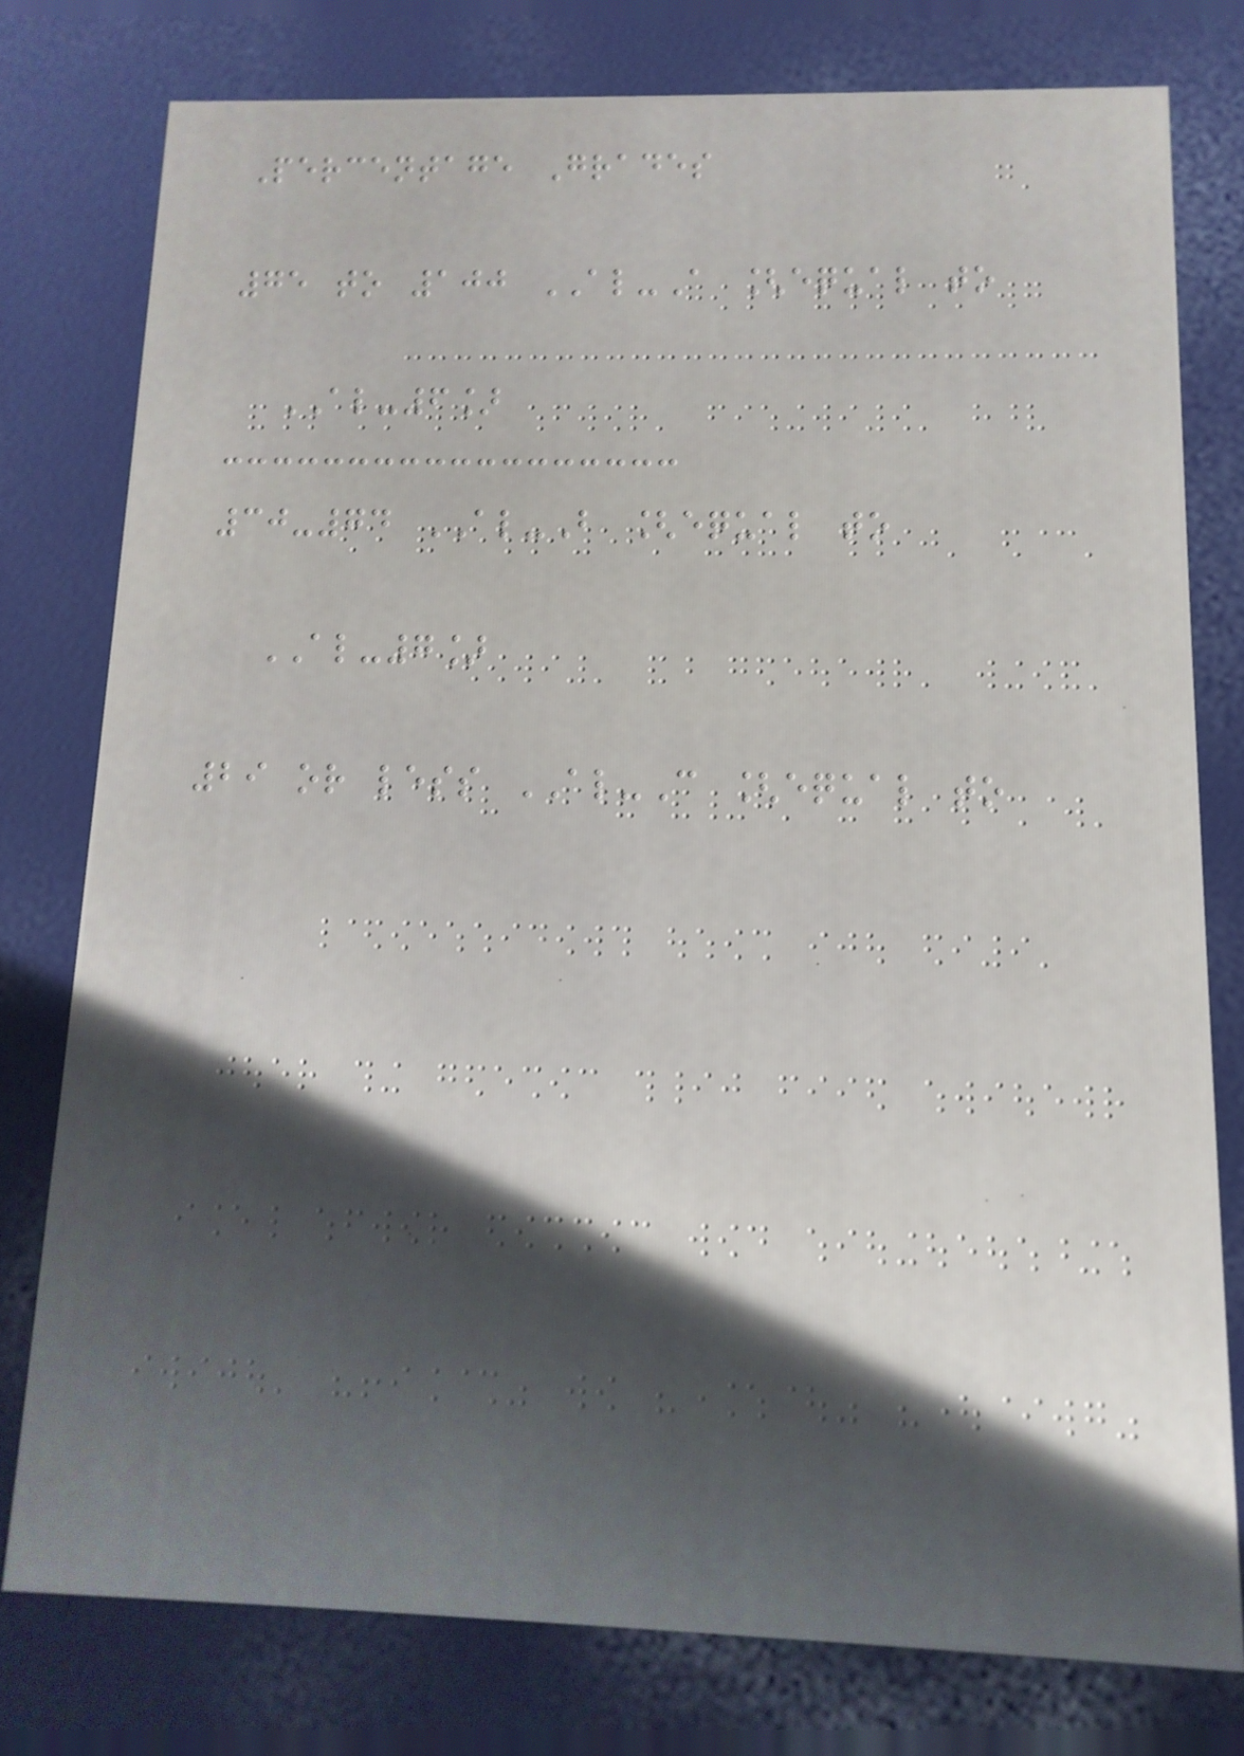Percentage Grades
75 to 100 AL-A [equal to
AL-6]
30-74 AL-B [equal to
AL-7]
29 or less AL-C [equal to
